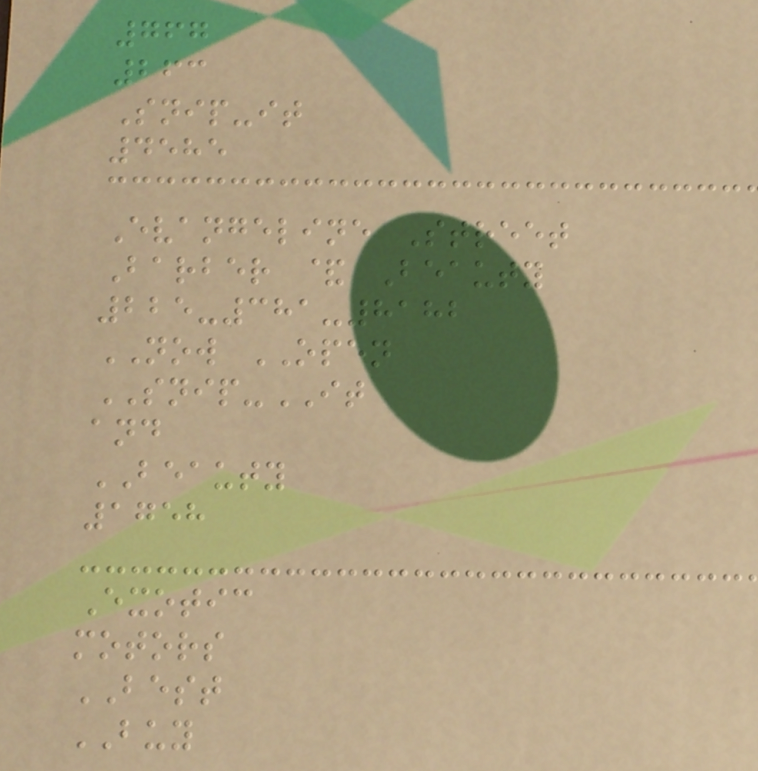767
263
Snip-it
4585
Evangeline Street
Barber & Beauty
225-381-8182
NOW OPEN
SNIP-IT
and
BEAUTY
1758
Exotic
motors
BEST
BUY
